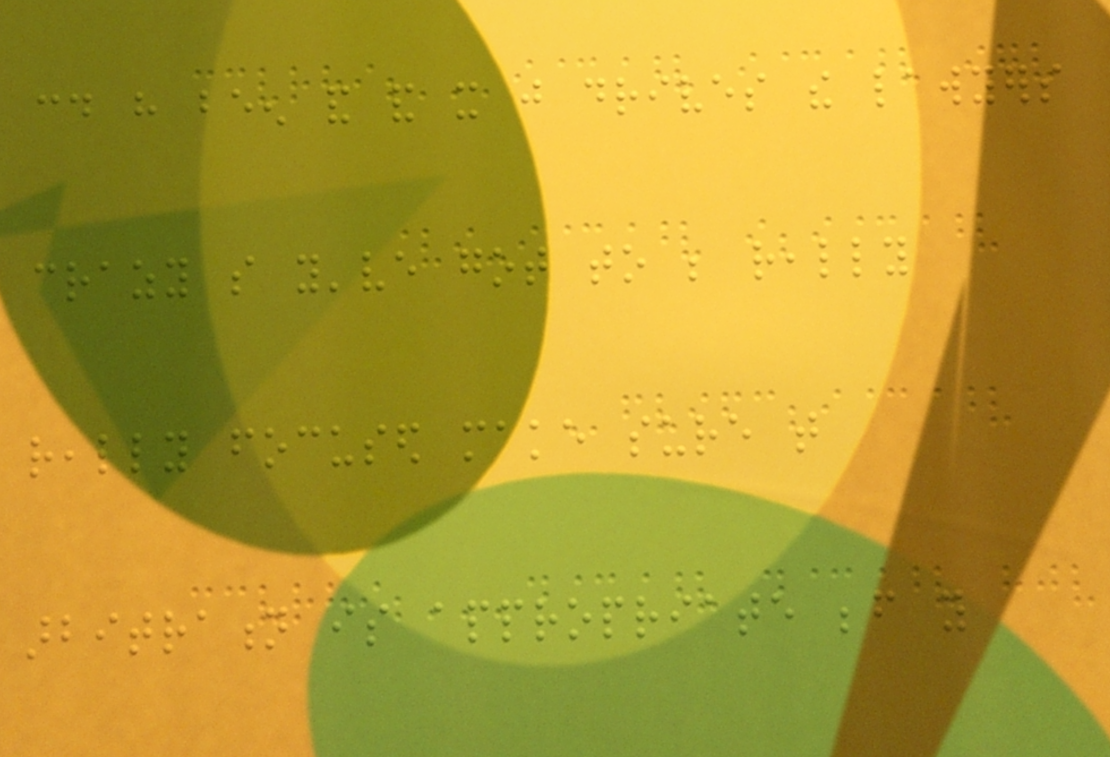could have been and and it just drives the lawyers
crazy so you've got to be really
really focused make sure that
arbitration is appropriate before you
